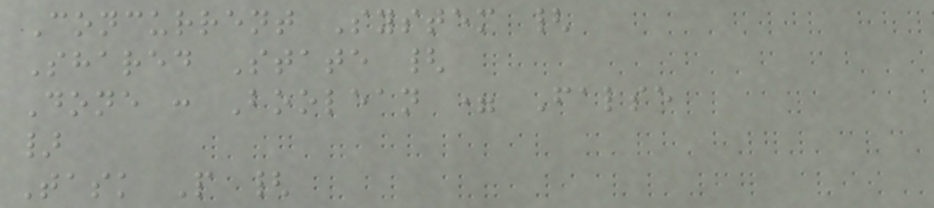Concurrent System {
Shared State {
Done : Boolean = False
}
Task P {
